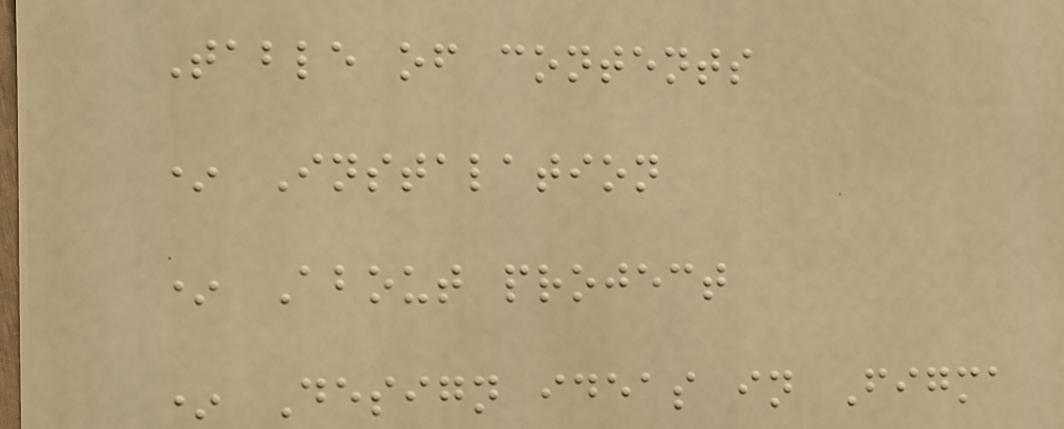Table of contents
* Instalation
* About project
* Design ideas in Figma
